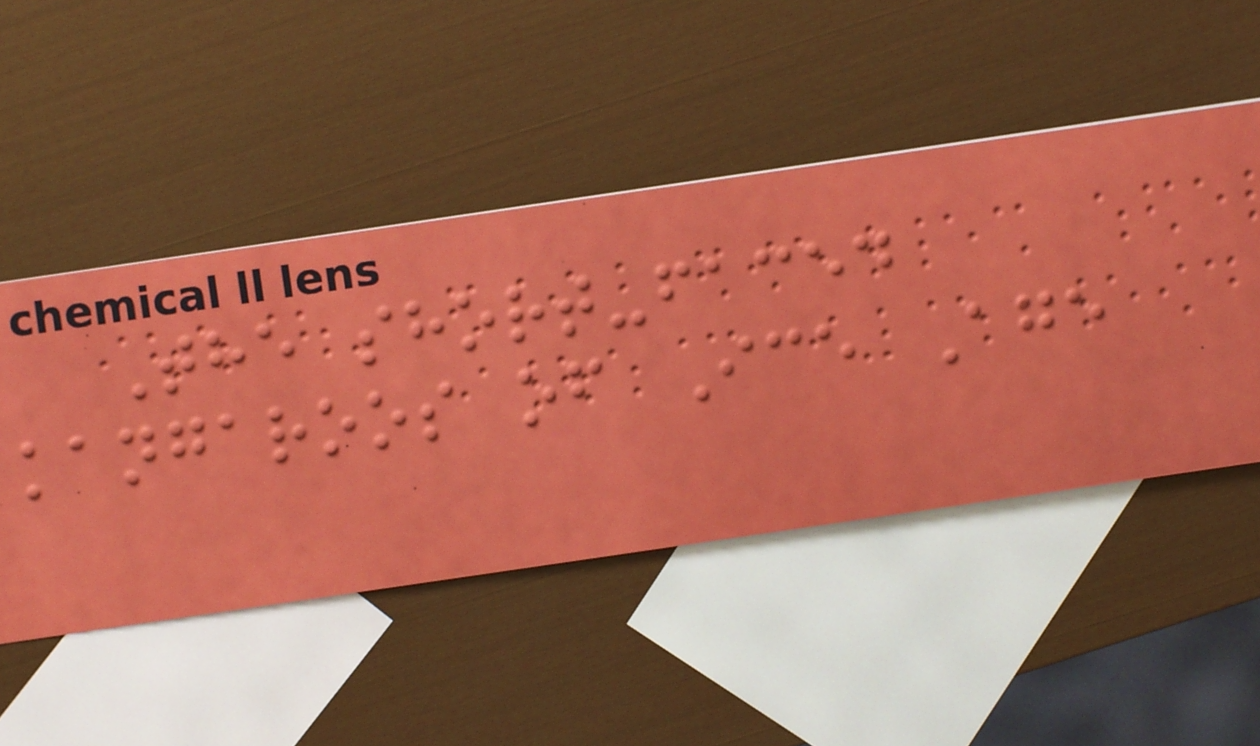The short-faced
kangaroos of Ice Age
